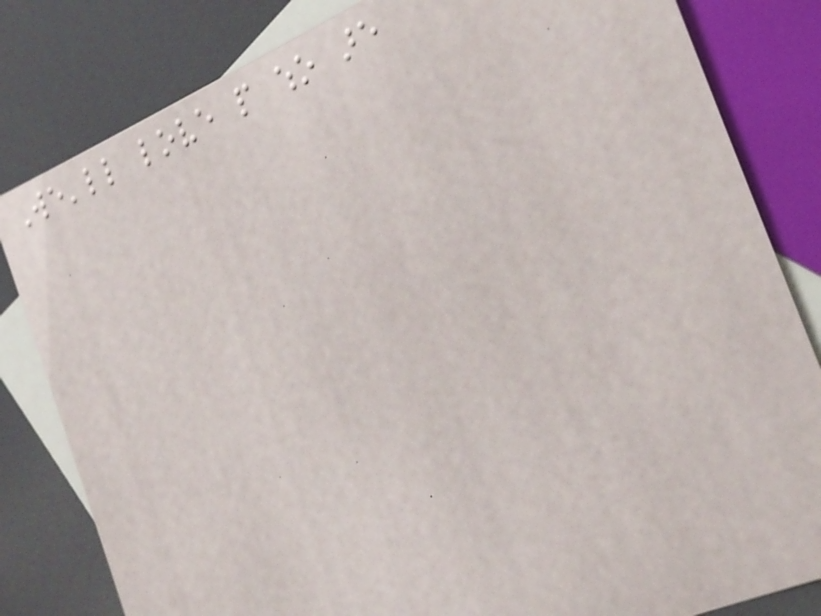We'll love people who are
